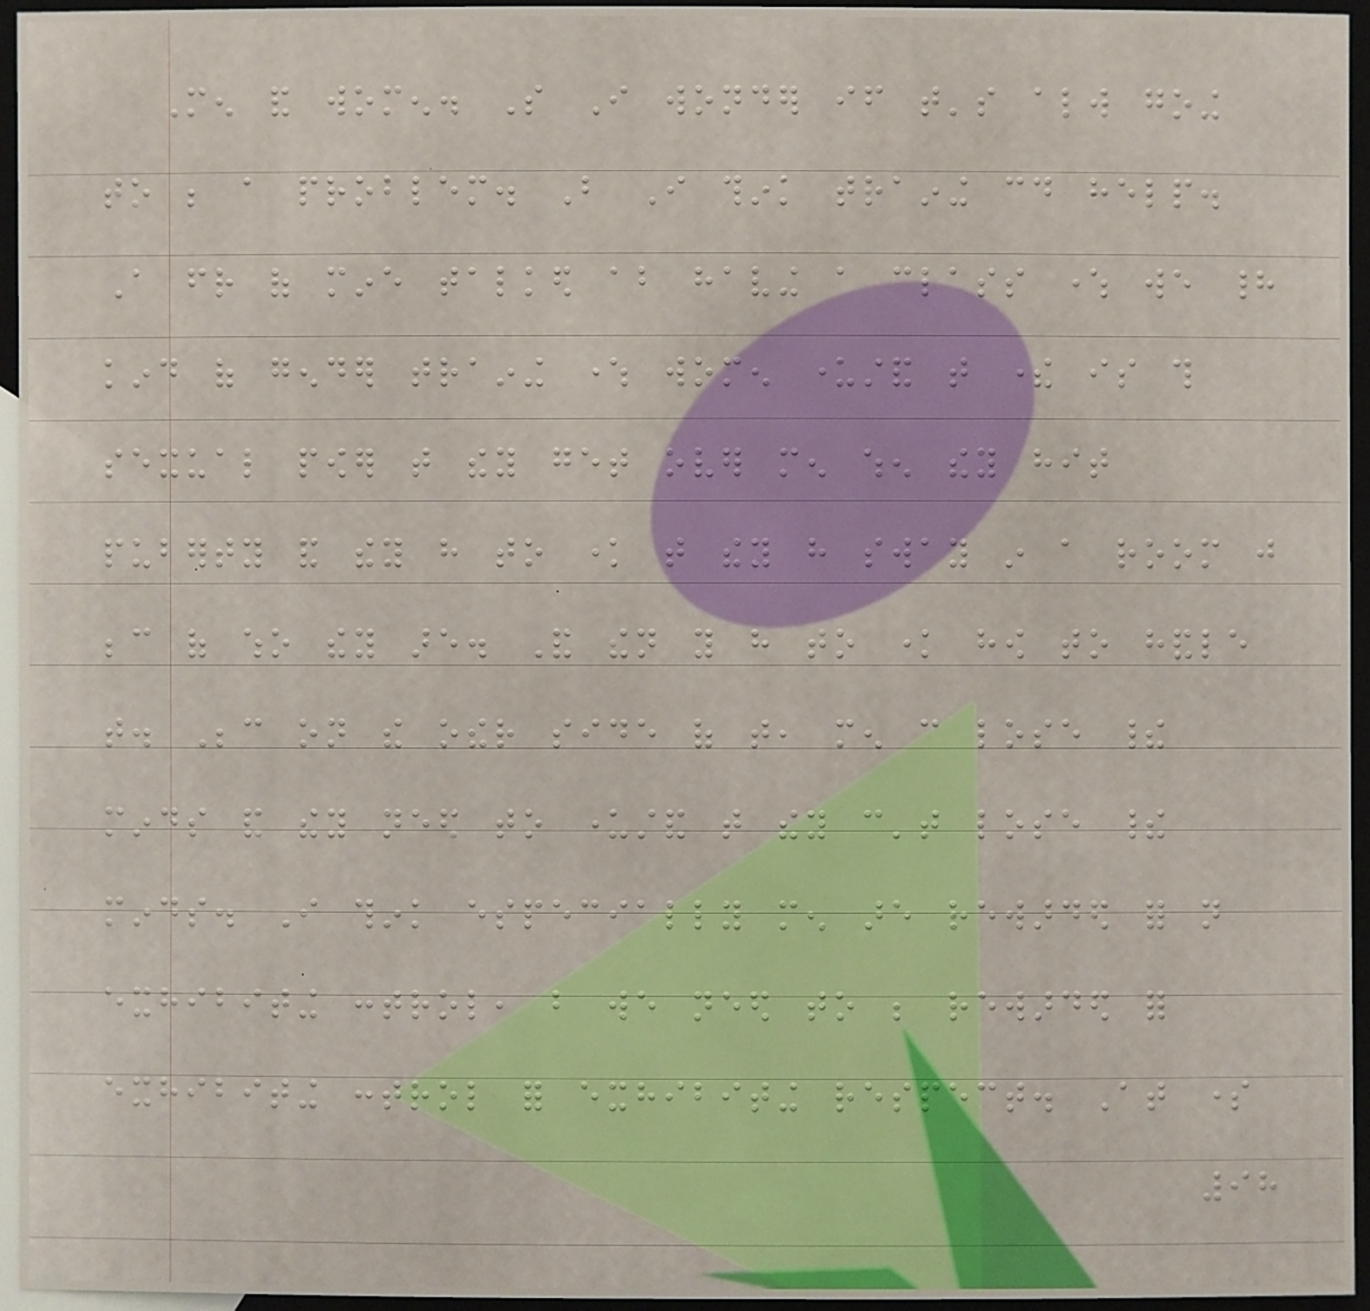Men and women. So I wonder if that's always going
to be a problem. But I think training could help.
A friend of mine talked about having a class where we had
kind of gender training where women understand that there is this
sexual power that they get over men when they hit
puberty and they have to know that they have sway in a room just
because of who they are. And then you have to know how to handle
that. Because on the other side of that, men can lose their
minds and they need to understand that they can't lose their
minds. I think especially men are rewarded for not
exhibiting control, but we need to be rewarded for
exhibiting control for exhibiting respect. At some
98
